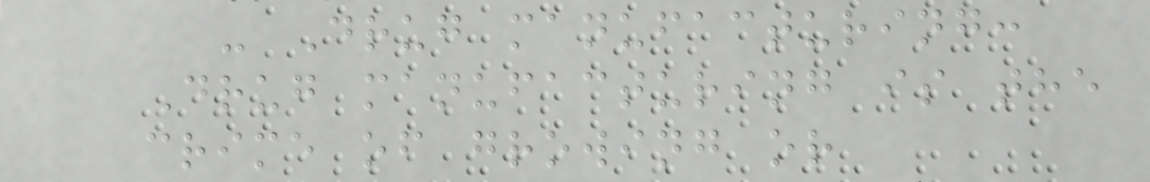- Drug manufacturing:
Drug manufacturing is the
crime of growing or
